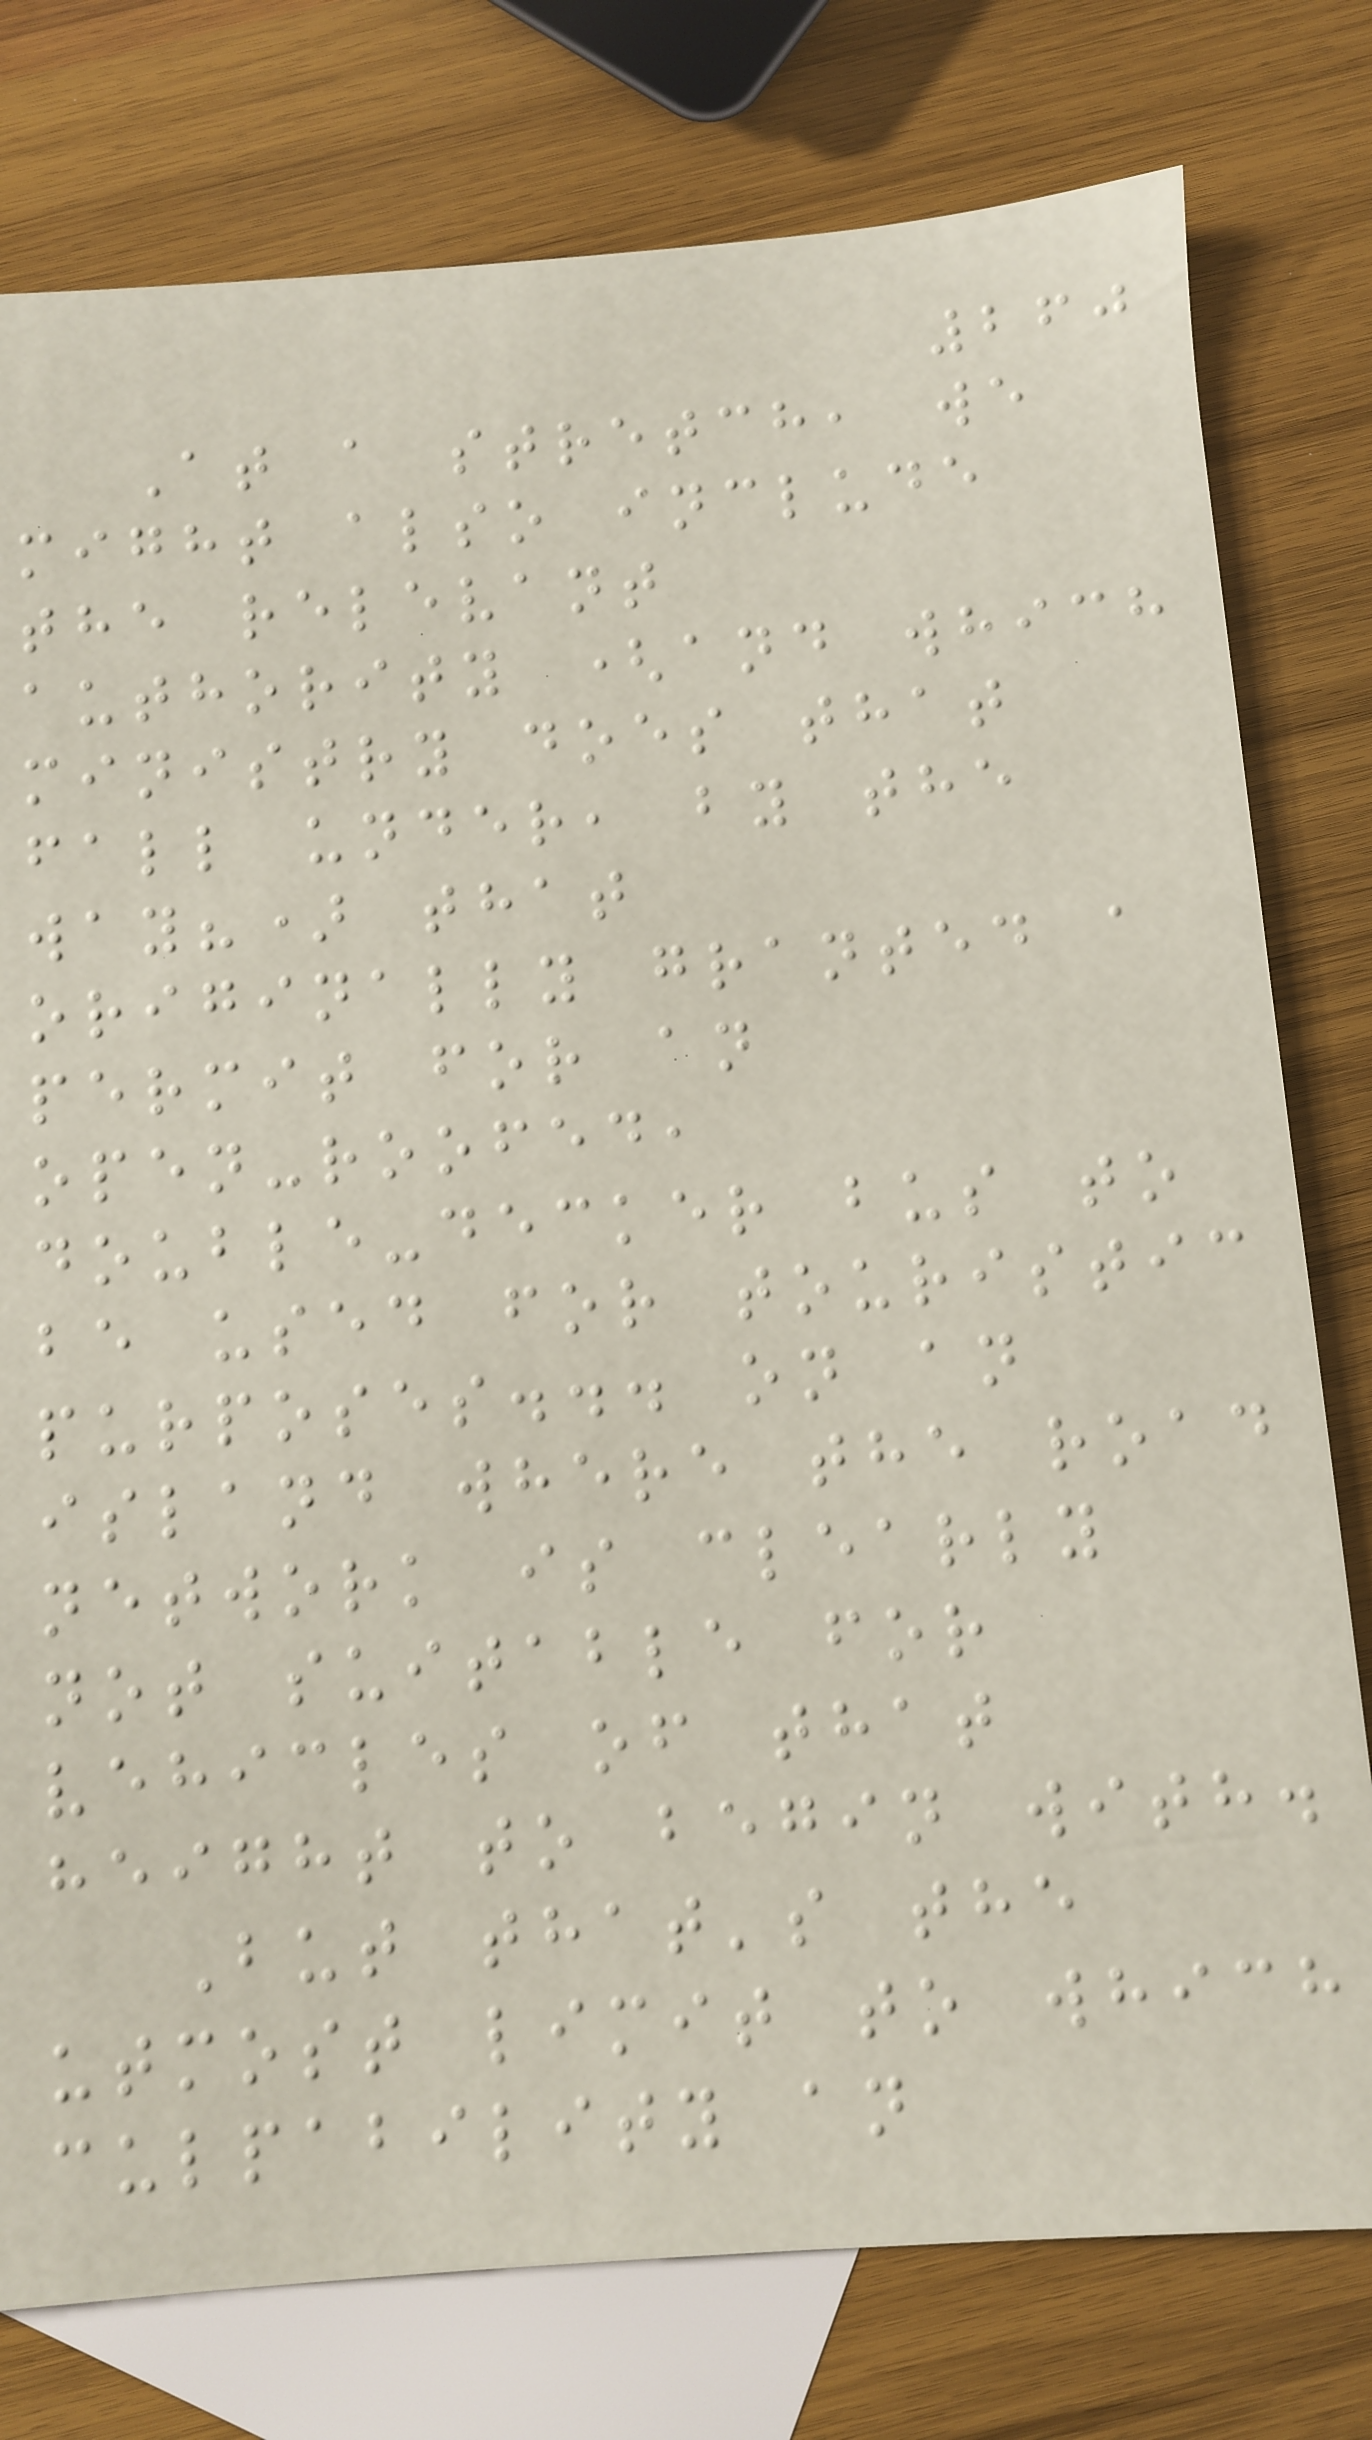260
At a stretch, we
might also include
the relevant
authority (and which
ministry does that
fall under, by the
way?) that
originally granted a
permit for an
open-roofed,
double-decker bus to
be used for touristic
purposes... on an
island where the road
network is clearly
not suitable for
vehicles of that
height to begin with.
But that's the
utmost limit to which
culpability an
